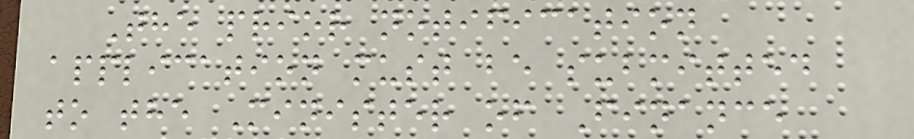The prior notification
application must be submitted
to the Minister of Finance
